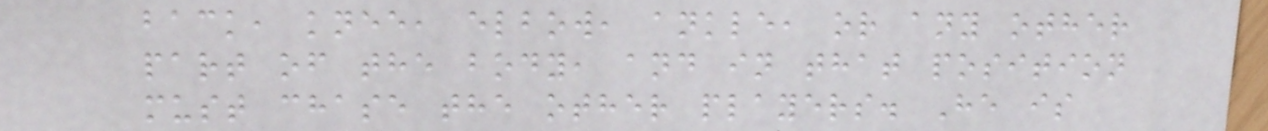back, knee, elbow, ankle, or any other
part of the body, and in that position
must chase the other players. He is
